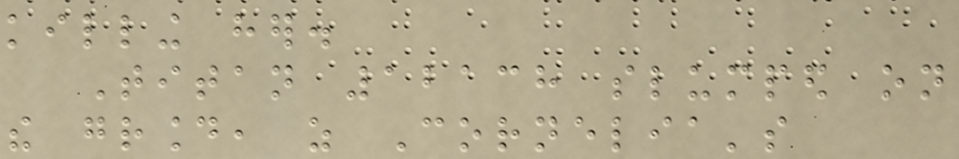killing her.
Titan 12138 slumped on
the ground, as Cornelia's
